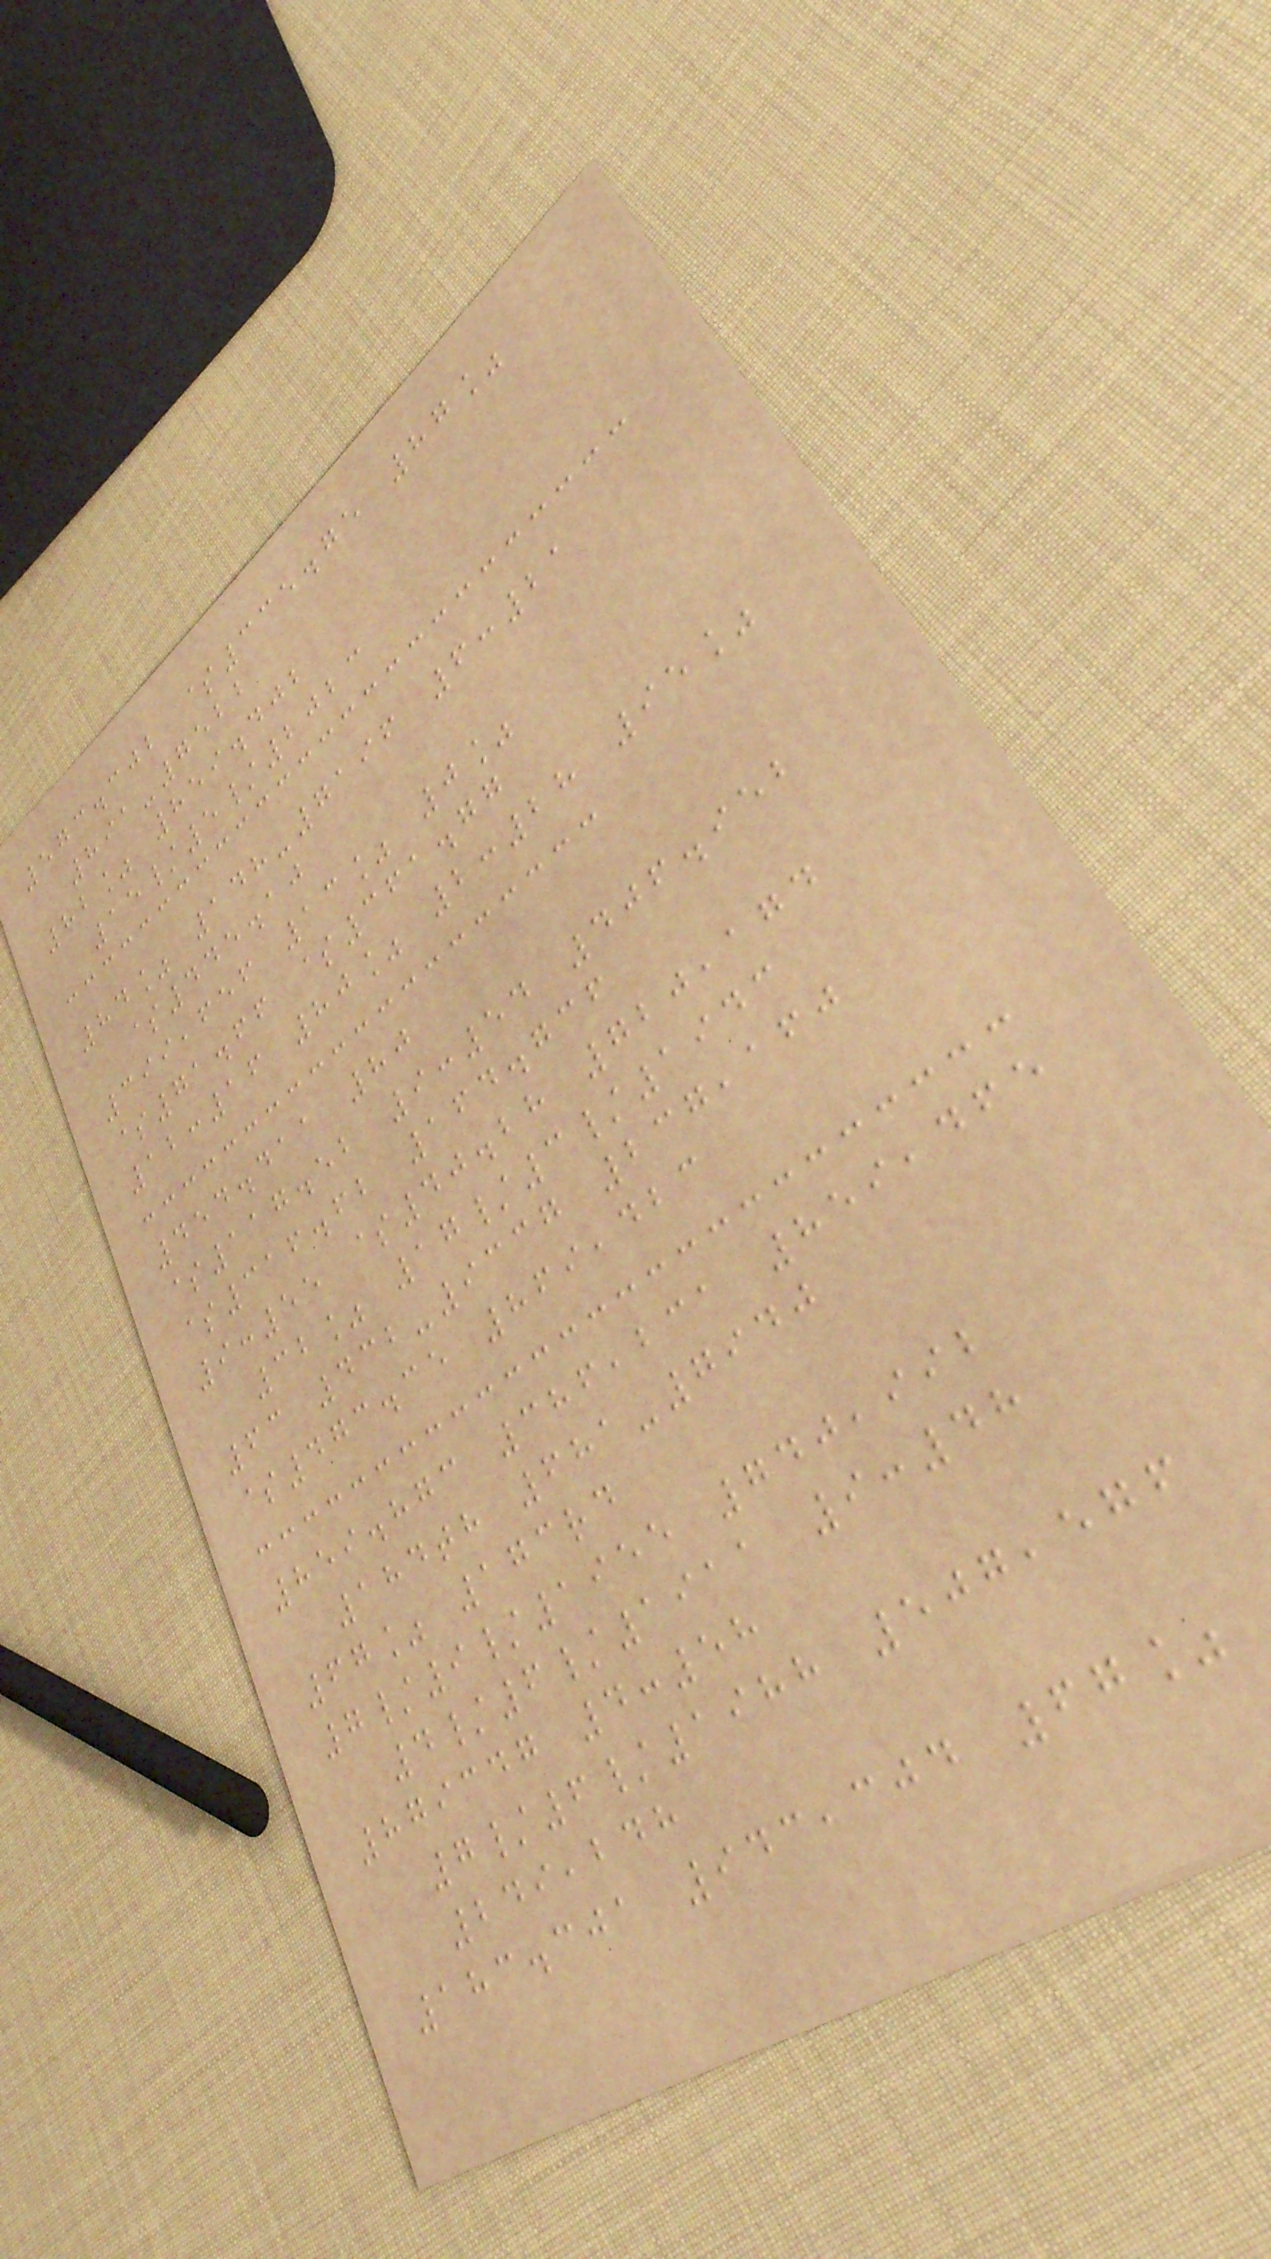573.302 $335.75 87%
891-7522
82% 859.402
15/5/2023
84% 148-7196 6:21
$445.10
399,656 13% 0%
$71.66 $361.77
12:16 80% 2:28 95%
454.411 80
$117.52 9:54 406.952
$316.62 164.736
9:55 $40.28 720,174
32% 17/3/1943
63 432-9337 237,160
$473.35 869,423
859.873 386,231 859,465
184th 681-7940
67% 173rd
7/9/1955 740,992
4/6/1911 9:48
879347 4:58
7/6/1988 507,576
249,248
183.301 943,304 67%
